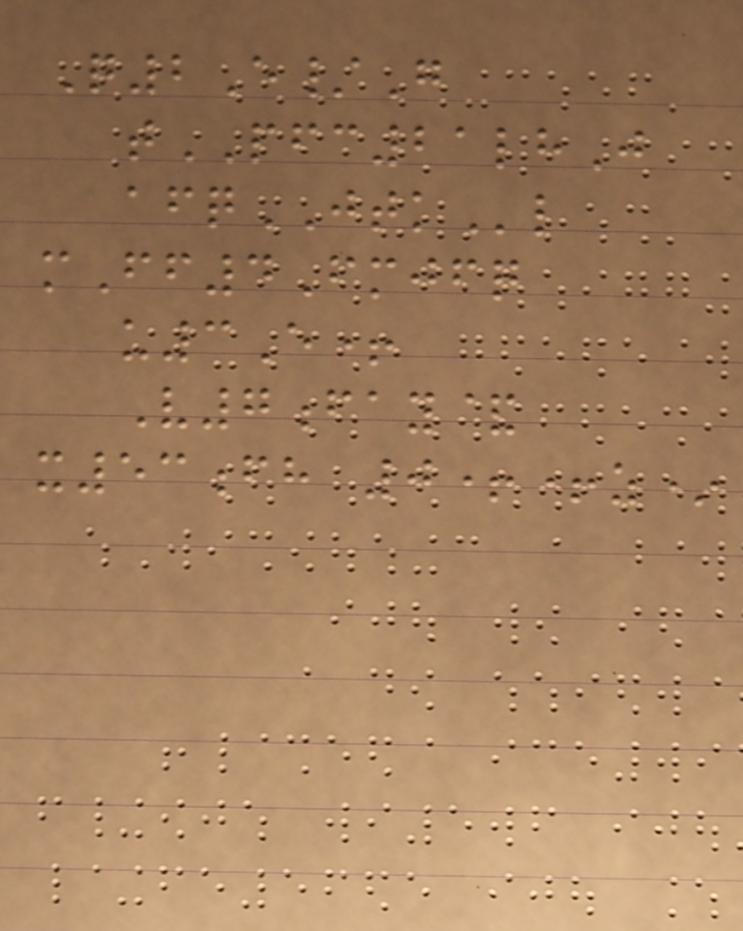Q2E/G
tPFC21lhJ
afqJTKl
mFf4Fmjfq
u3E+
V7fay&
x53fh 0++z*
